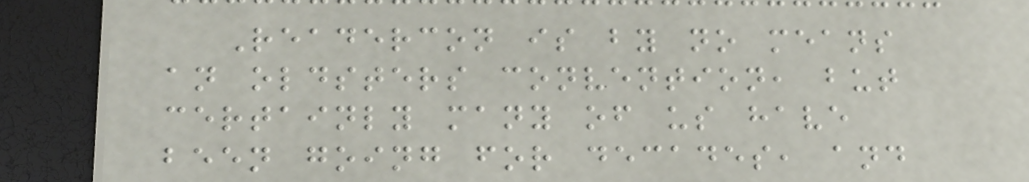Readercon is by no means
an oldsters convention, but
certainly many of us have
been going for decades, and
